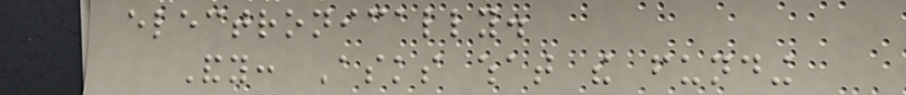electronically.
Andy: Asks what the funding
